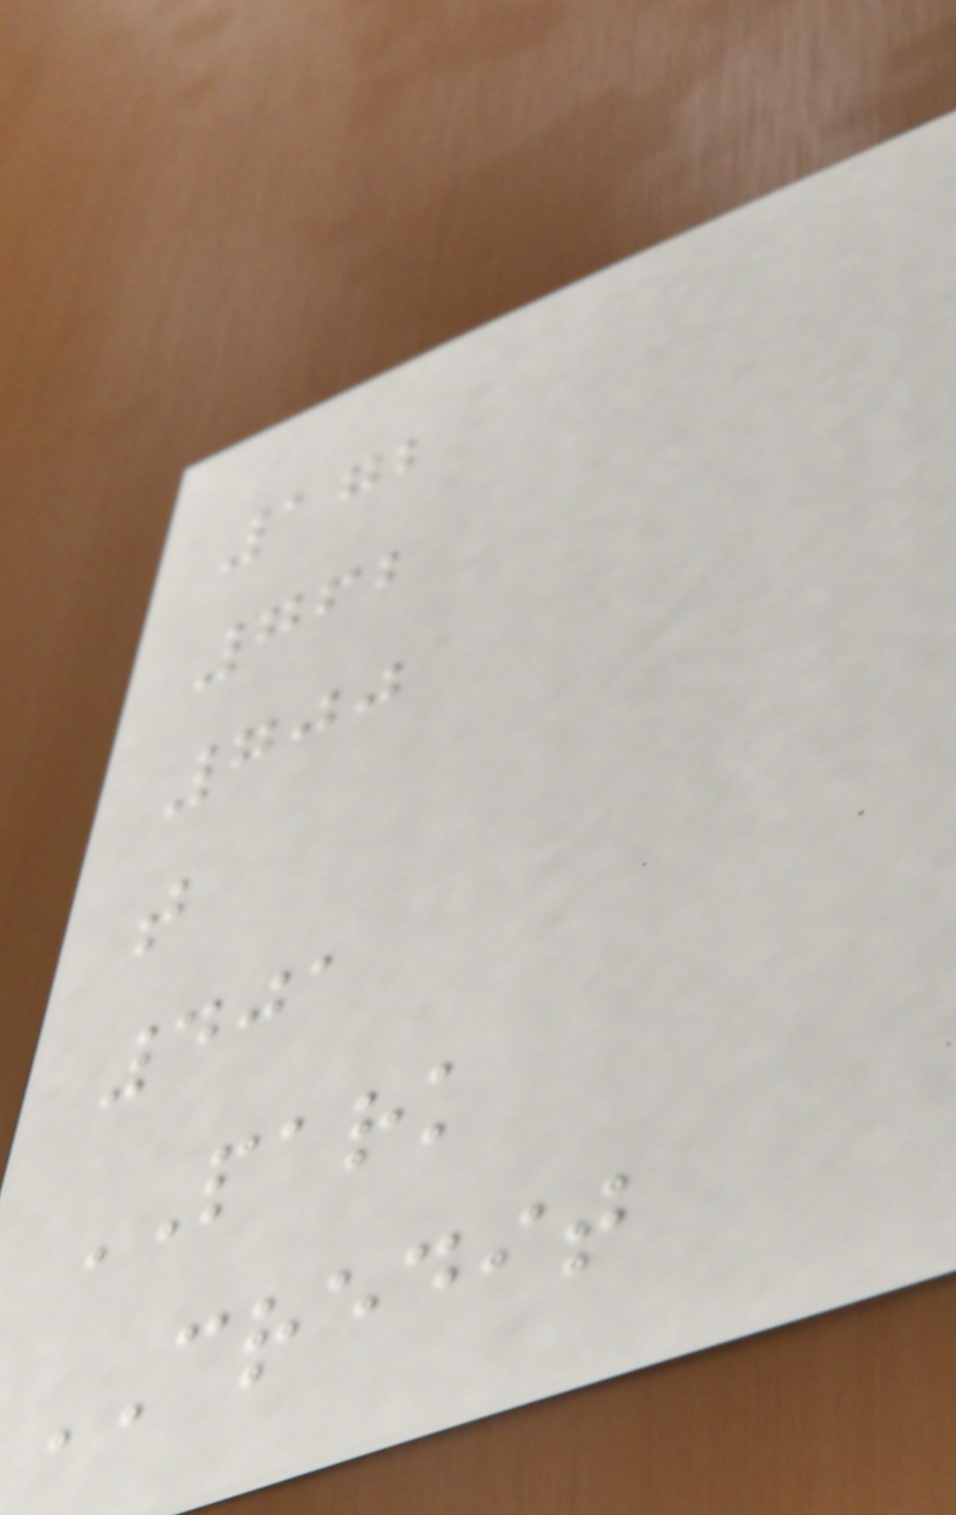172
762
700
t
401
PARK
CREDIT
